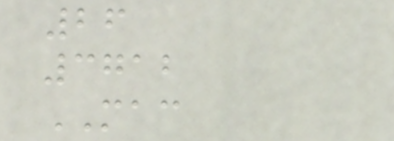26
3712
MAC
